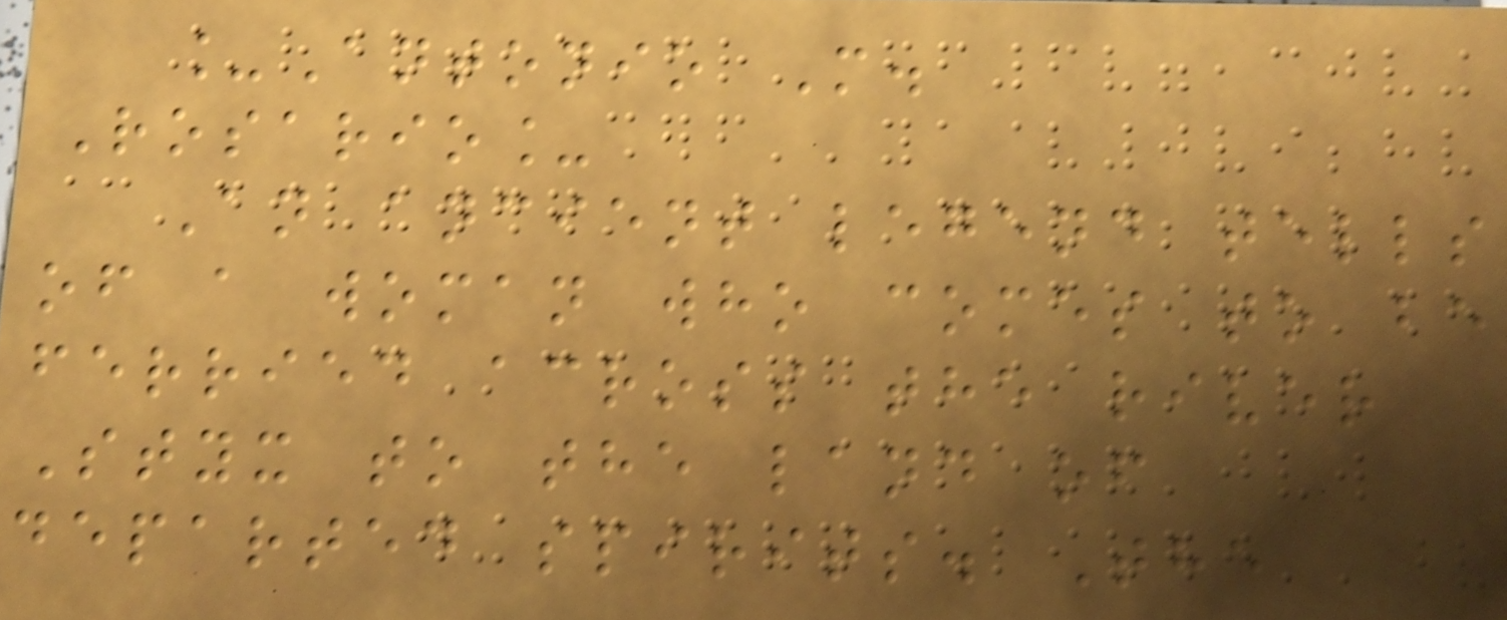_Antonio M.
Rosario_
An ancient legend tells
of a woman who comes to be
ferried across the river
Styx to the land of
departed spirits. The
